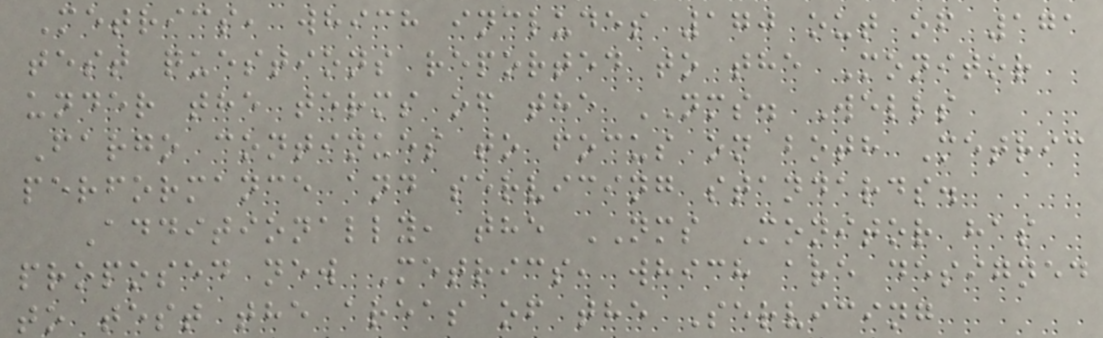Metrics, which includes 170 out of 171
test questions reported to the Monitor
under the terms of the NMS. Wells
Fargo continues to focus on both Metric
performance and servicing standards.
Additionally, the NMS Monitor has
proposed new Metrics, which are designed
to test the areas of the Servicing
